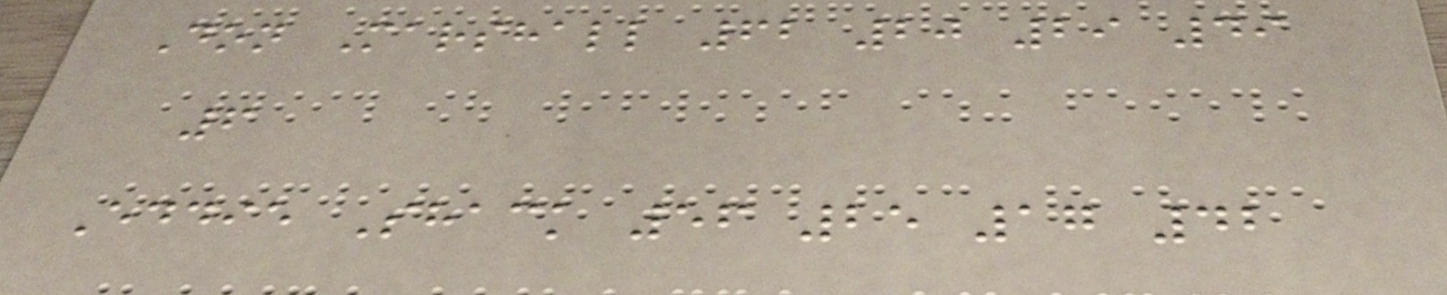Don Marshall 62 20 29 49
6
Eddie Shack 56 25 17 42
